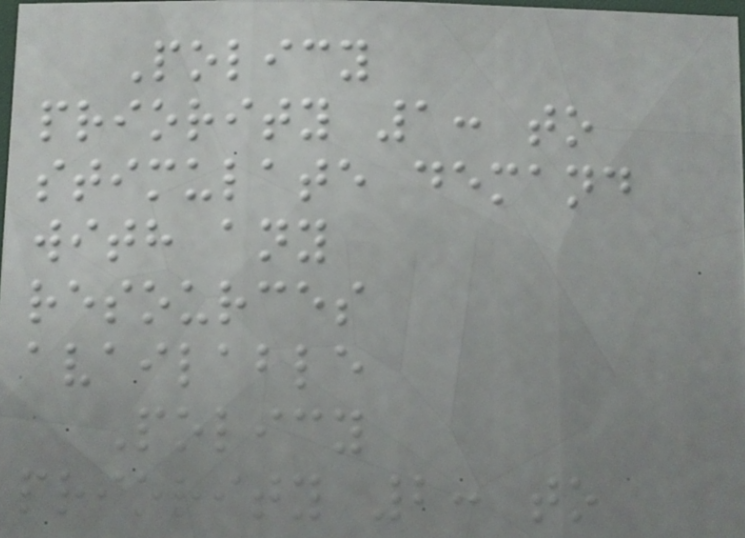Policy
priority 1: to
stimulate demand
with any
resources
available
Policy
priority 2: to
